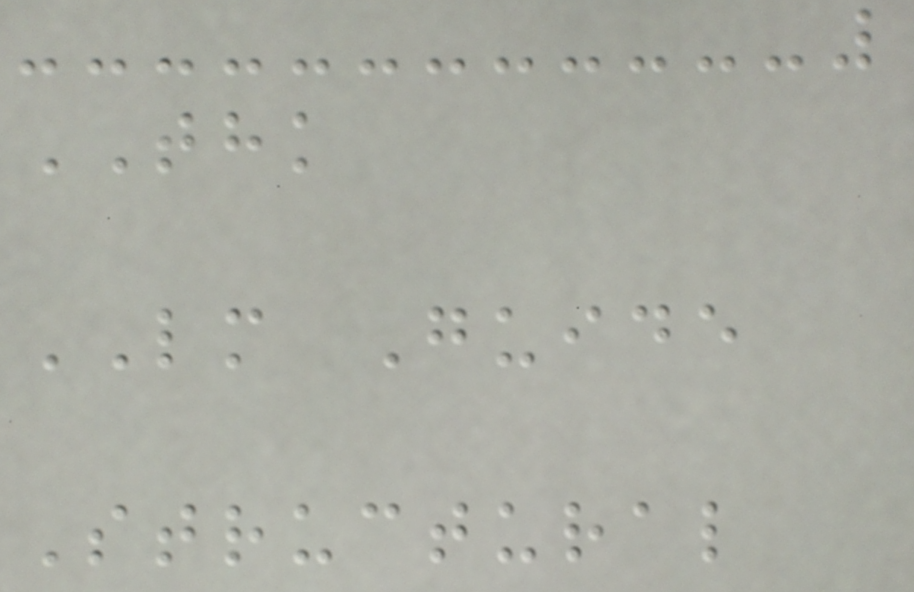THK
LM Guide
Structural
